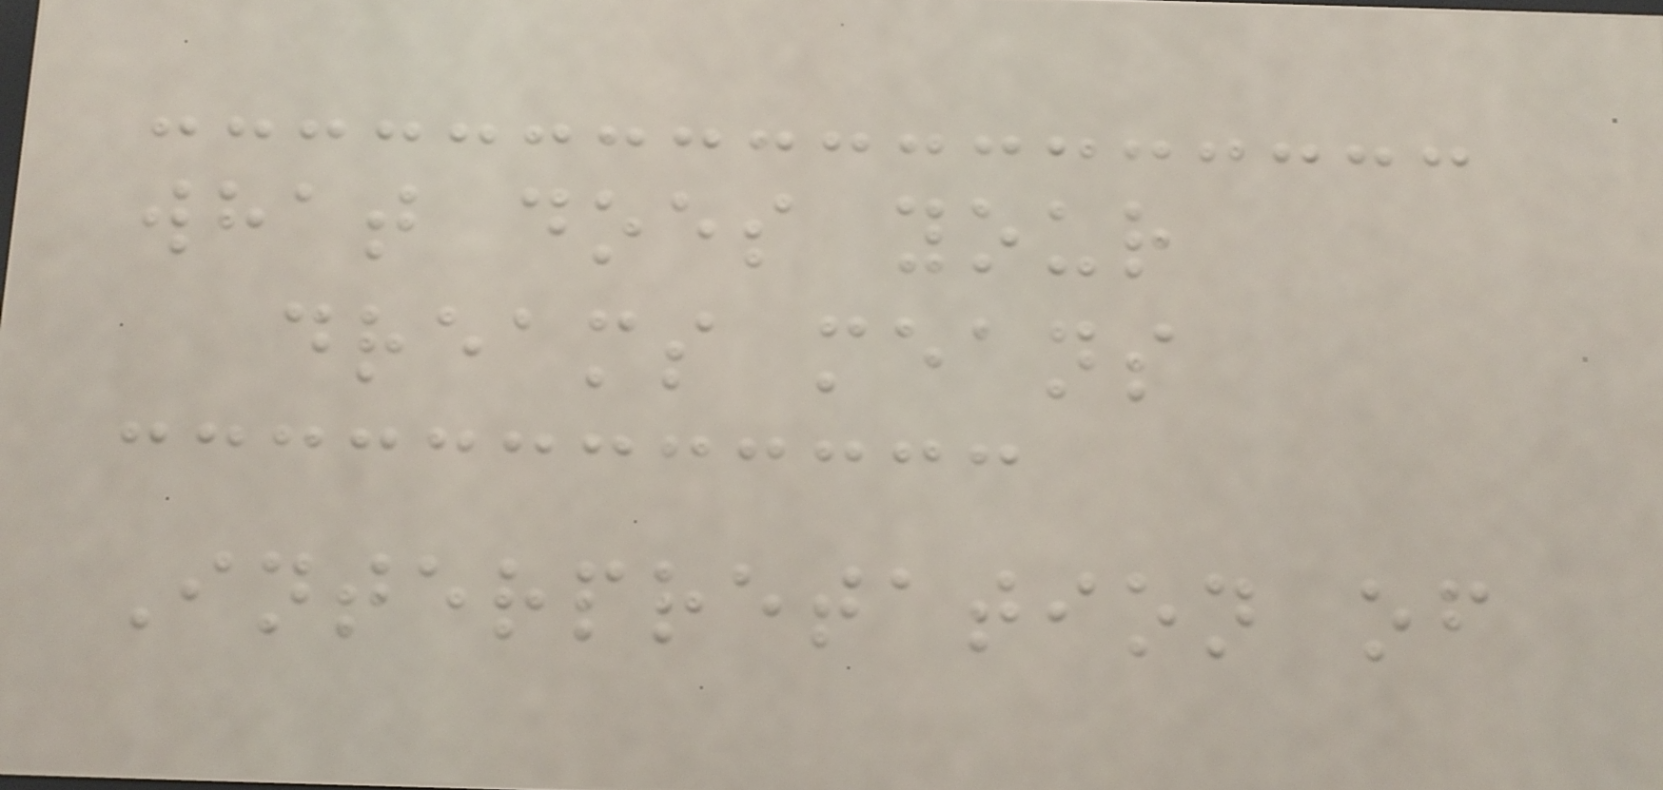what does your
dreams means
Interpretation of
